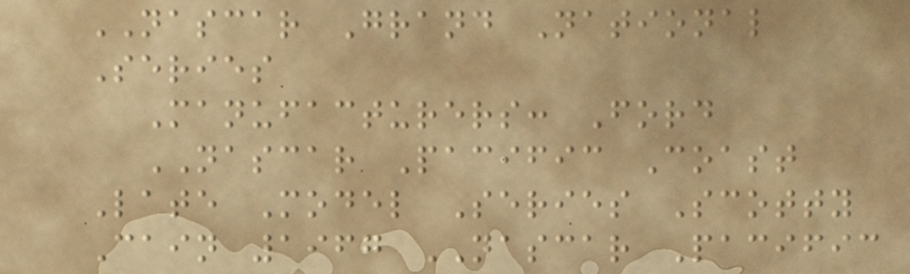NASCAR Grand National
Series
Manufacturers: Ford
NASCAR Pacific Coast
Late Model Series Scotty
Cain 1967 NASCAR Pacific
